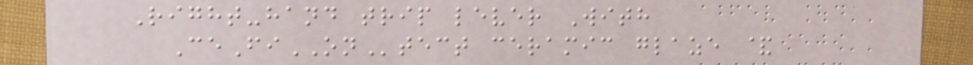Right-hand trip lever With
CeFiONtect ceramic glaze &
